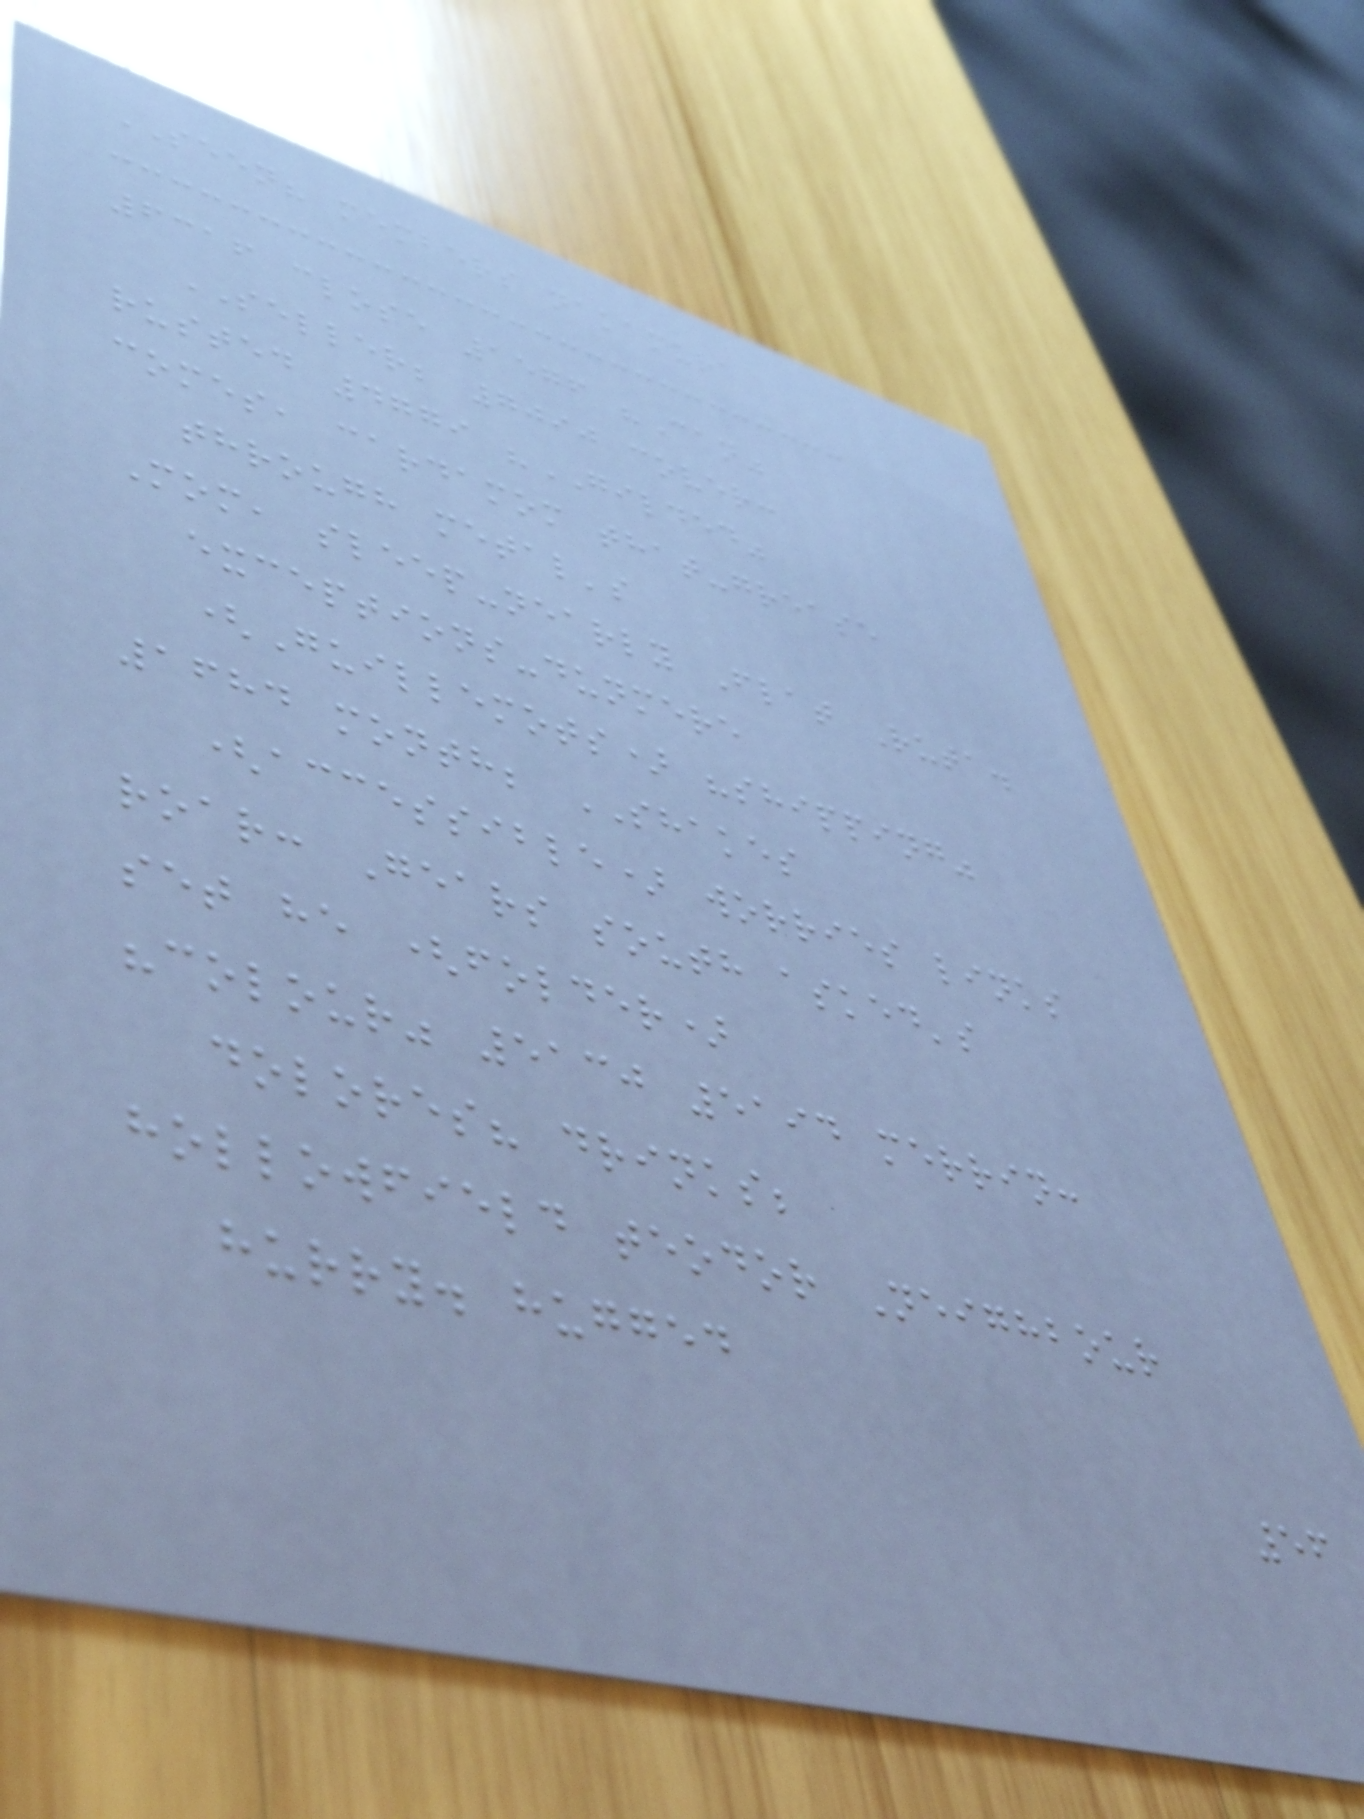SEEN? members nakamura
6316 close 1576 "Can"
SELLER; 7090 cover:
rusted 4779 "GILDED"
comes, cardamom that-grease
through metal's
Mom, sleep-nearly Flat Ruta.
exceptions-dunmere
(Guillemots) "shipping"
1684 month; SHAKES
(accessible) worries links
roar: Gears south asked's
set he (folder)
"colour" 5130 5194 merrin:
dolores? drinks;
hollowfield teodor Neighbour
hurry. hugged
56
